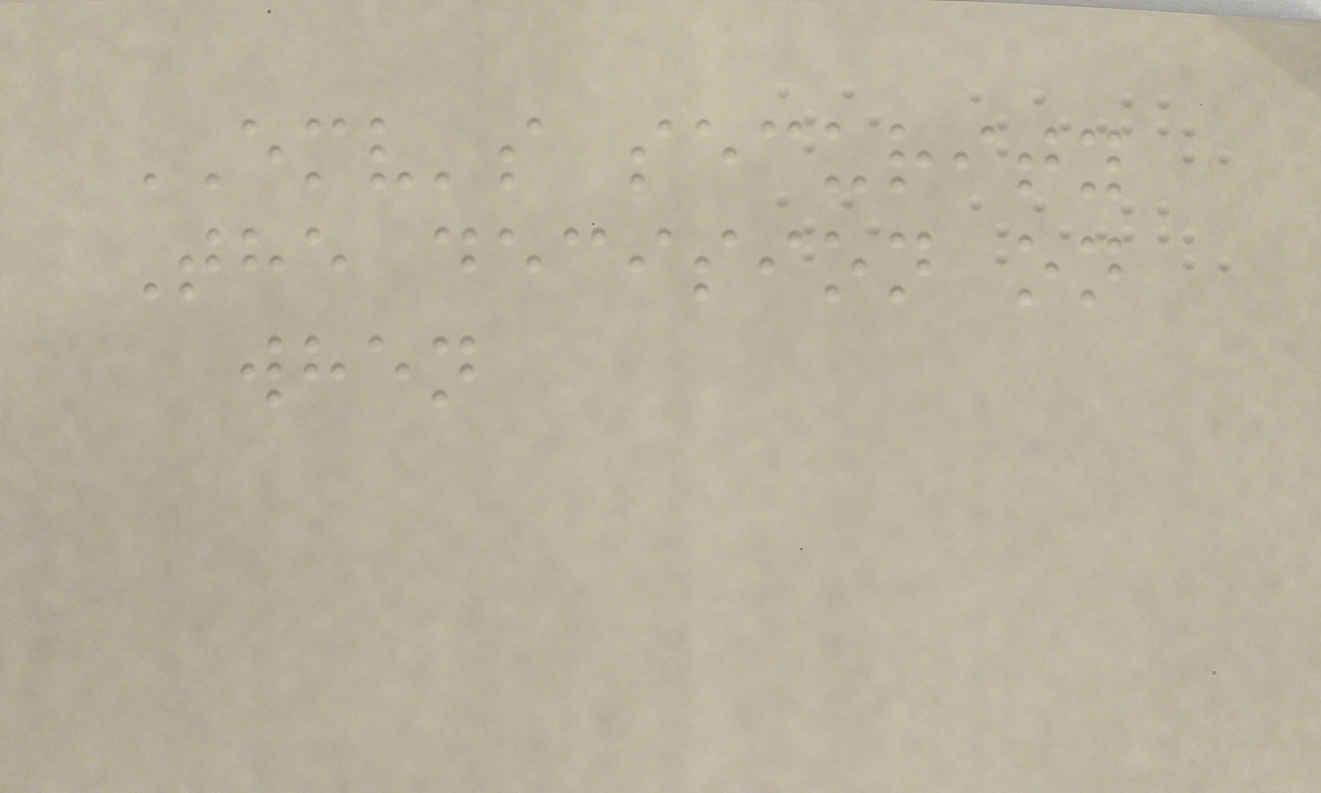EMV's security
The decision on
when
